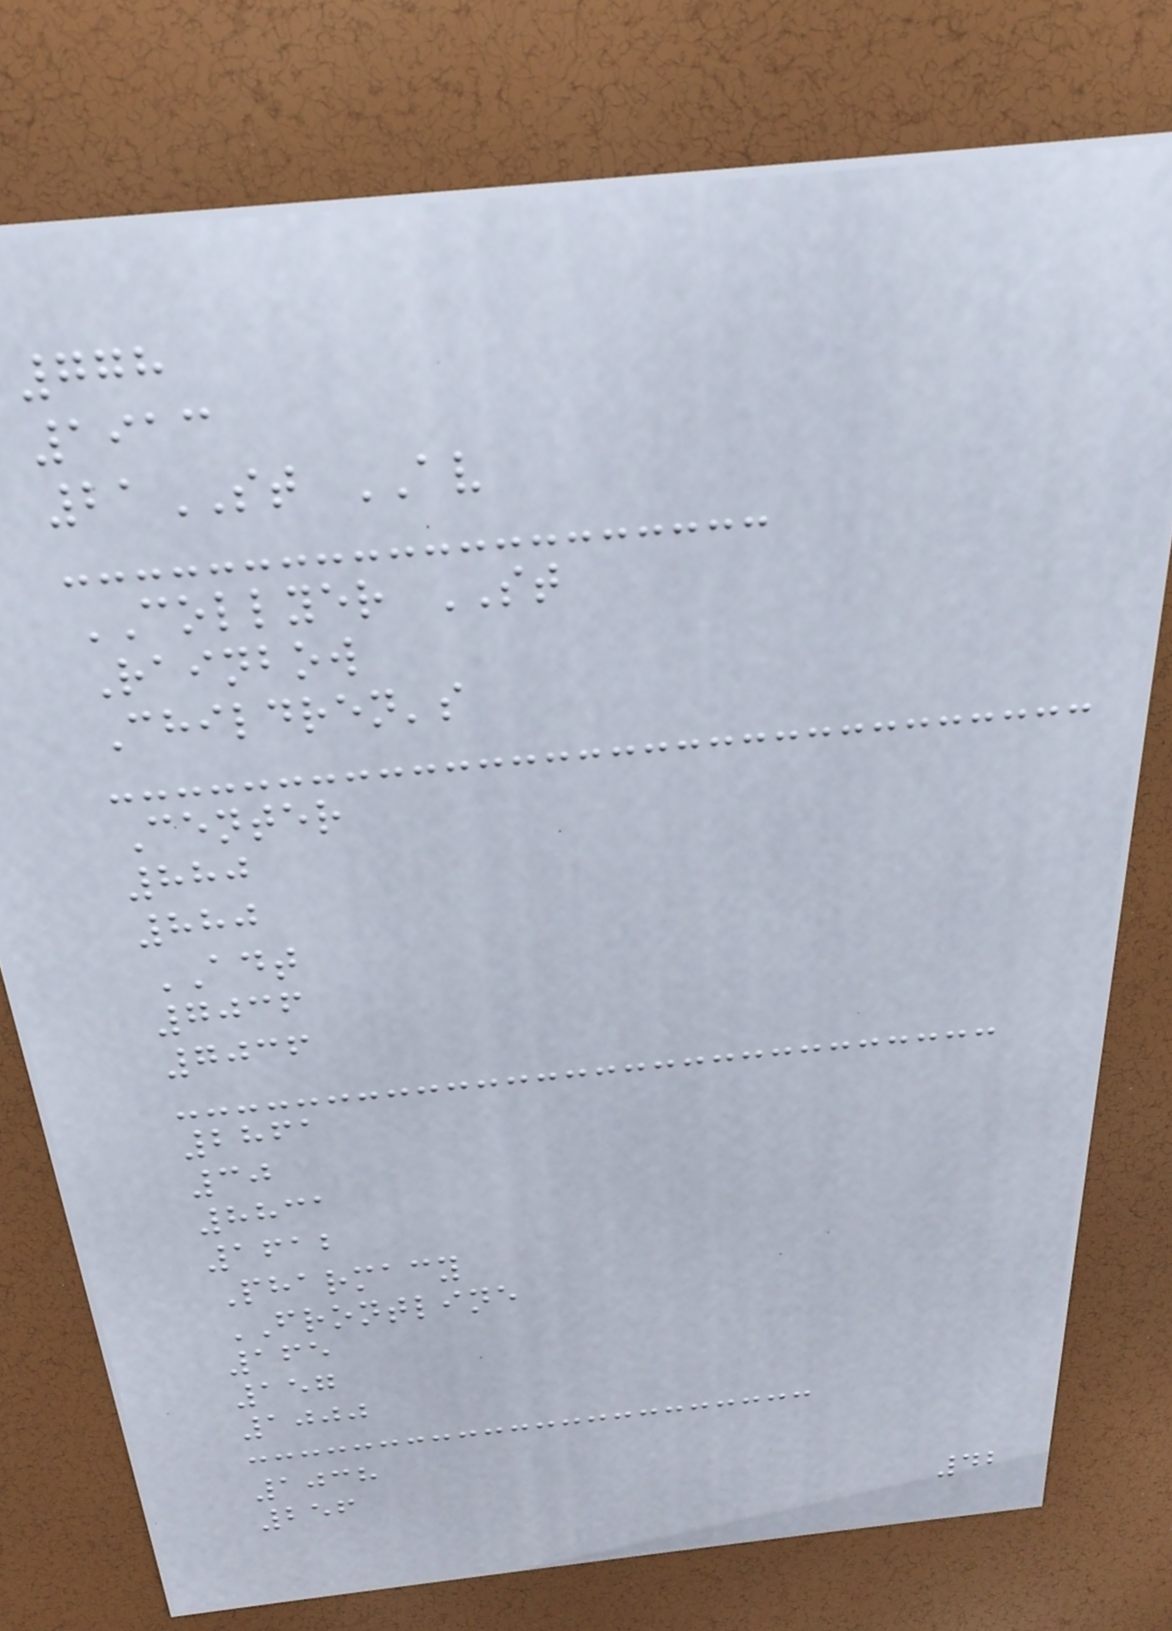778
1913
21ST AV
COLLYER ST
Rainbow
Children's
Center
880
880
ADT
7036
7036
2861
30
8831
1612
Pharmacy
FRONTLINE
165
157
1000
1038
256
42
